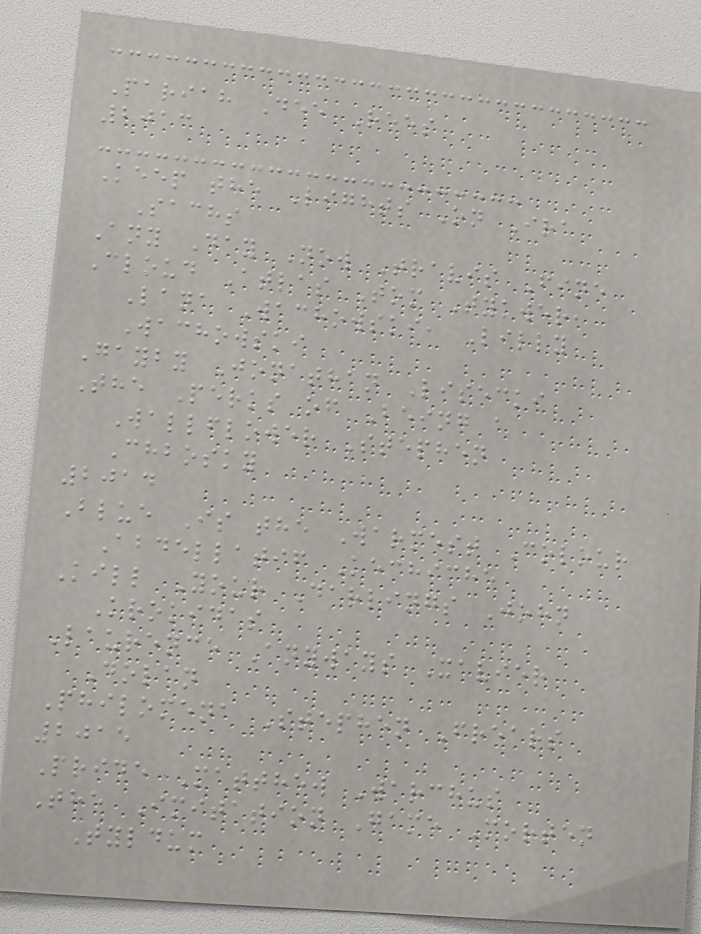Pariah Dee Rees
2013
Keep the Lights On Ira
Sachs
Any Day Now Travis Fine
Cloud Atlas Tom Tykwer,
Lana Wachowski, Lilly
Wachowski
Gayby Jonathan Lisecki
The Perks of Being a
Wallflower Stephen
Chbosky
2014
Blue Is the Warmest Colour
Abdellatif Kechiche
Kill Your Darlings John
Krokidas
Laurence Anyways Xavier
Dolan
Philomena Stephen Frears
2015
Pride Matthew Warchus
The Imitation Game Morten
Tyldum
